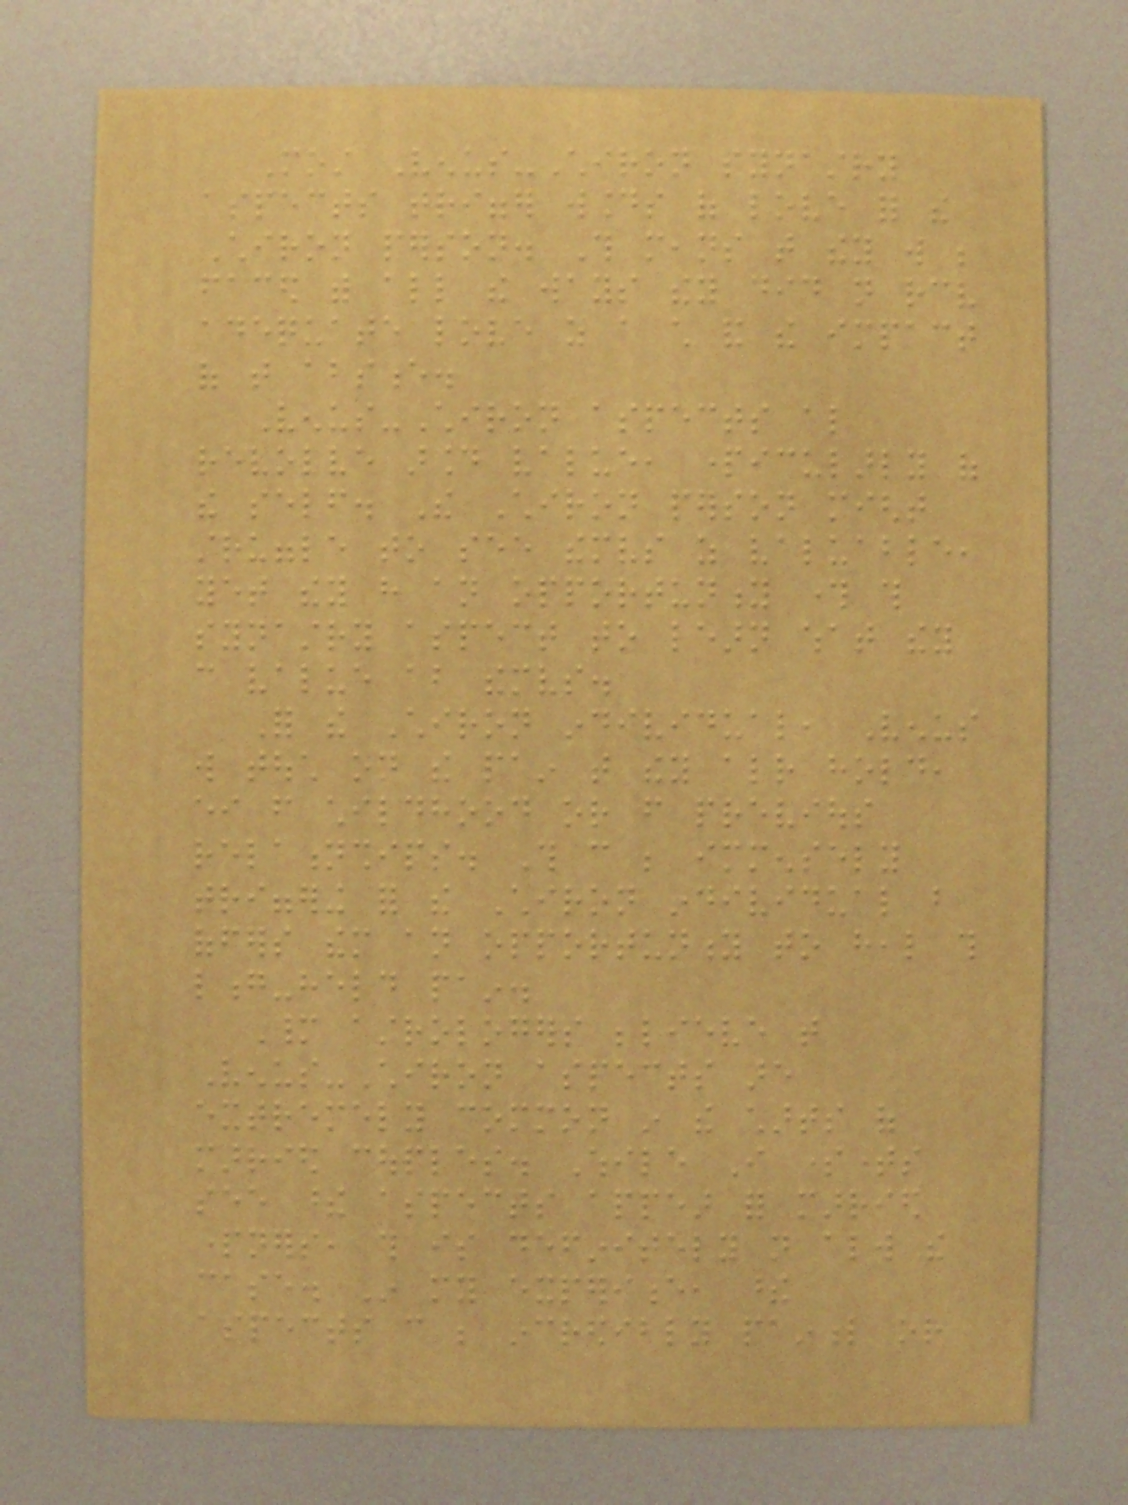Most Venus-Chiron synastry
aspects trigger wounds of love for the
Chiron person. This means that they will be
faced with all the ways they did not receive
adequate love as a child and the impact
of that absence.
Venus-Chiron aspects also
revolve around value, particularly of
the self. The Chiron person might
struggle to see themselves as valuable,
yet they have an opportunity through this
synastry aspect to learn what they
can value about themselves.
For the Chiron individual, Venus
will touch on the pain that they already hold,
either from childhood or from previous
relationships. This can be immensely
triggering for the Chiron individual but
offers them an opportunity to heal this
long-held pain.
Many astrologers believe that
Venus-Chiron aspects are
extremely common in the charts of
married couples. While I sometimes
see these aspects appear for married
partners, this is definitely not always the
case. In my experience, these
aspects can be incredibly painful or
